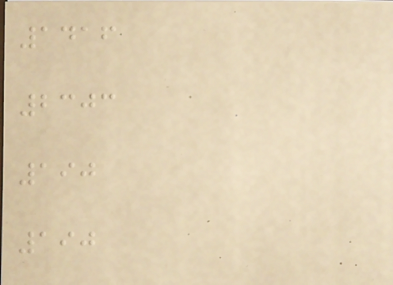1416
2303
190
190
